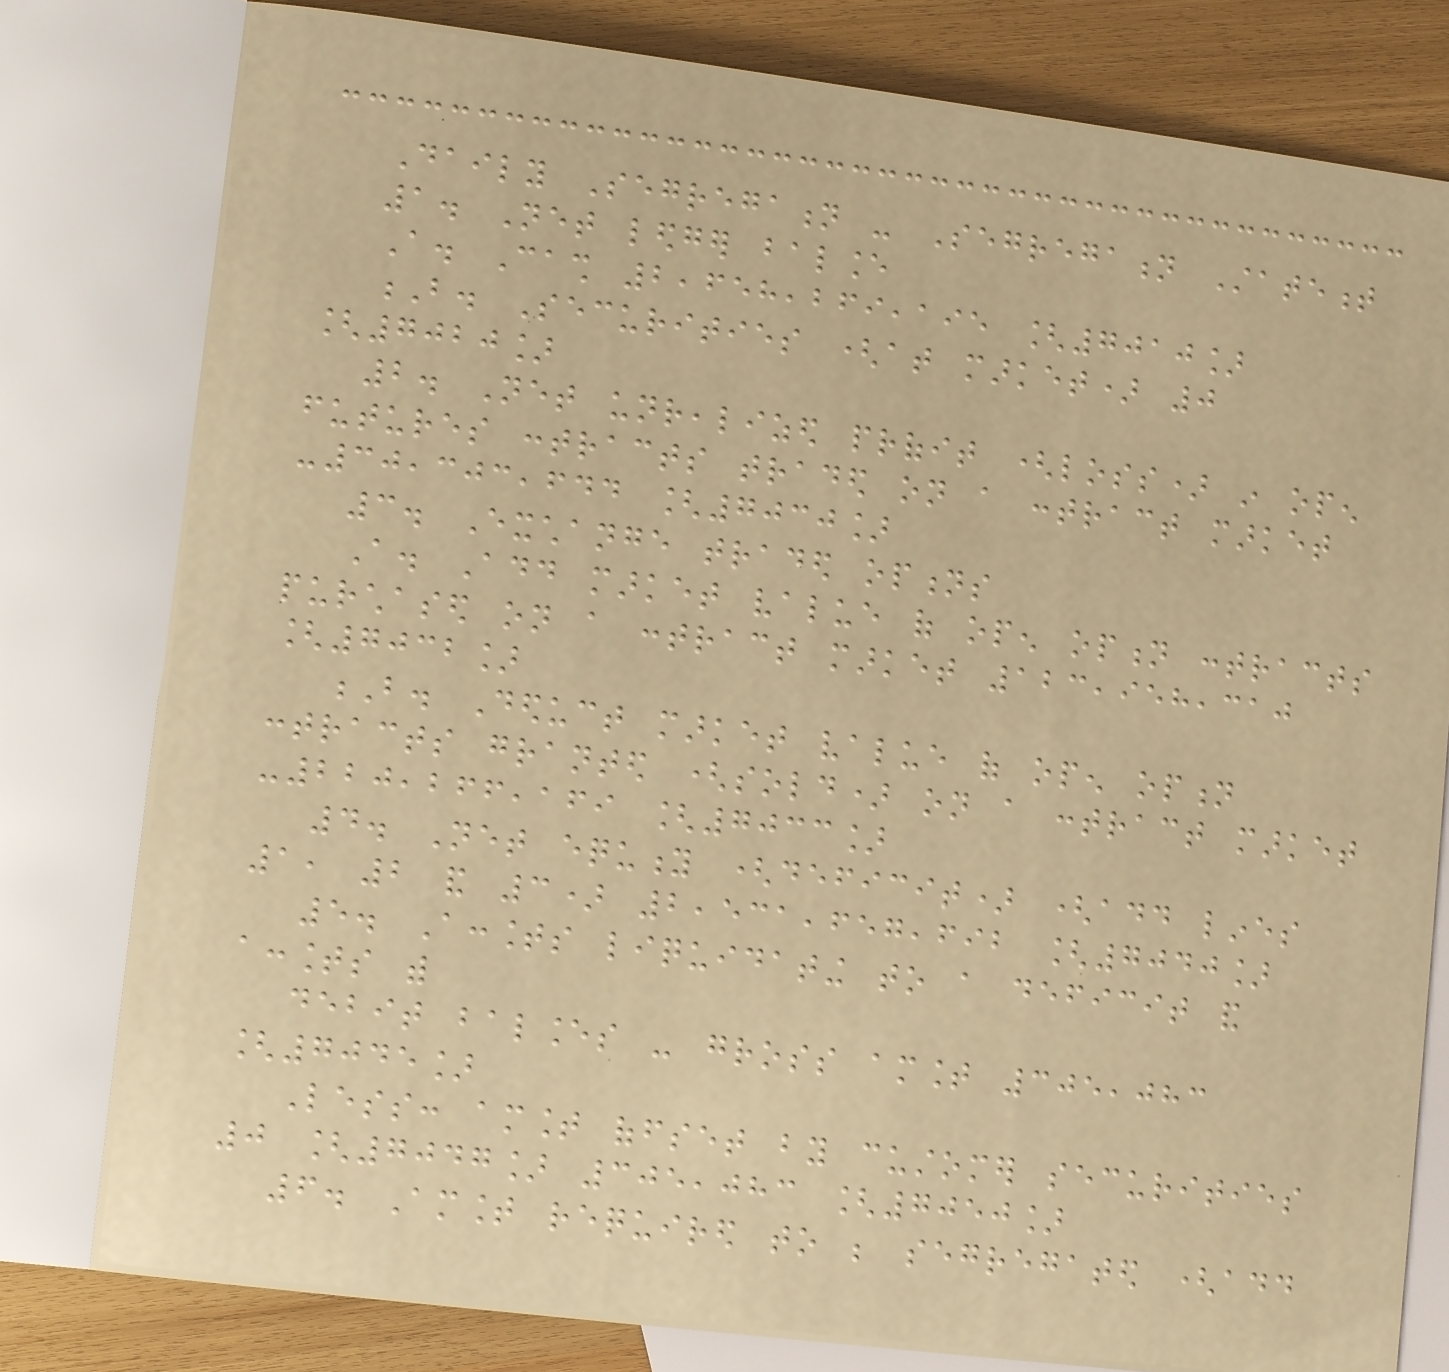Daily Segregation - Segregation Statement
1. Net ledger balance
A. Cash 2,658,269,195 [7010]
B. Securities (at market) 0
[7020]
2. Net unrealized profit (loss) in open
futures contracts traded on a contract market
-30,303,644 [7030]
3. Exchange traded options
A. Add market value of open option contracts
purchased on a contract market 123,958,310
[7032]
B. Deduct market value of open option
contracts granted (sold) on a contract market
-220,266,169 [7033]
4. Net equity (deficit) (add lines
1, 2 and 3) 2,531,657,692 [7040]
5. Accounts liquidating to a deficit and
accounts with
debit balances - gross amount 305,083
[7045]
Less: amount offset by customer securities
0 [7047] 305,083 [7050]
6. Amount required to be segregated (add
